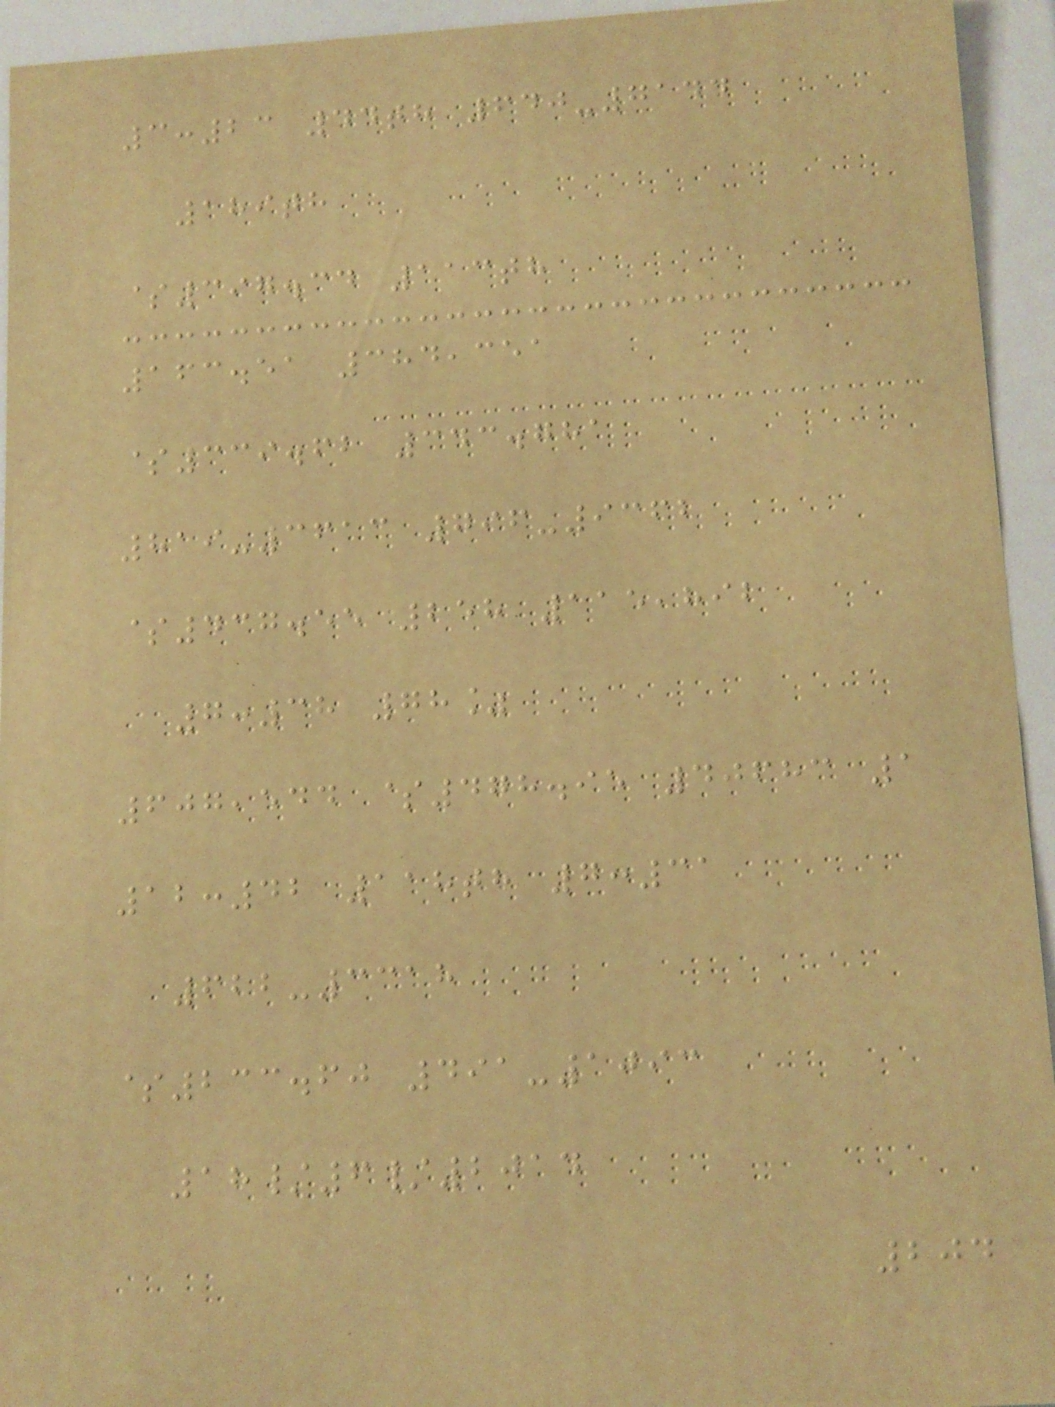3:23 44th 640-7144
189th
$397.34 113th
163.51 384,351
$339.62 343.781
819-3613 796-9362
$437.55 258 115,892
7:38 78%
607,544 $478.95 40683 1
12:42 118th 7:31
622-3318
$233.60 491-1093
18/6/2014
204
